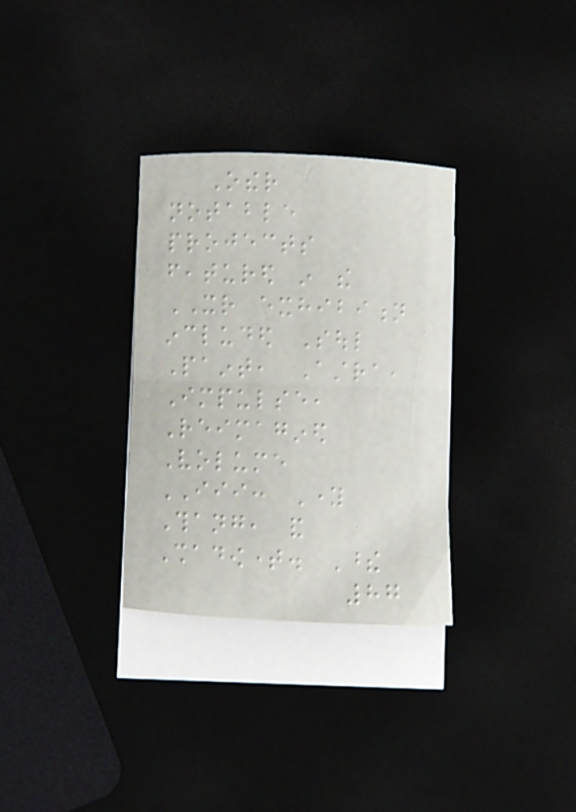Other
notable
projects
featured in the
XR exhibition
included Soul
Paint, Astra,
Impulse,
Reimagined
Volume
III: Young
Thang, and
Shadowtime. These
87
